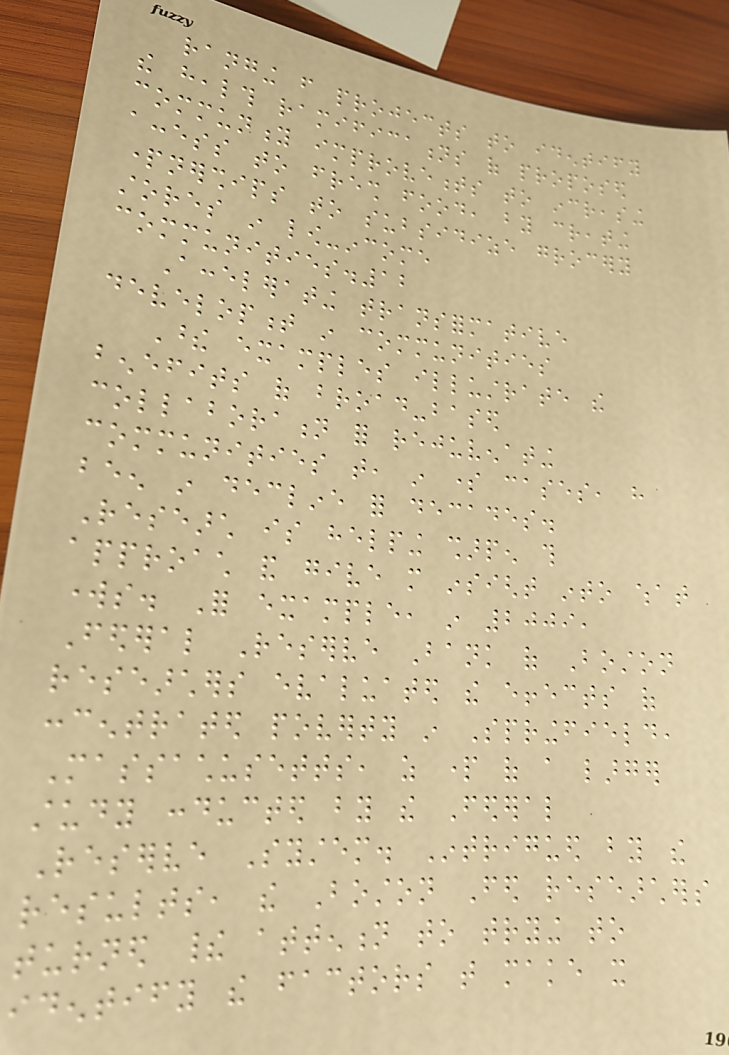ranging from projects to identify
the health ramifications of proposed
community improvements to increasing
access to fresh food, by creating
partnerships to subsidize grocery
stores in low-income
communities.12
Accelerating transformative
development in communities
These examples illustrate the
benefits of broad-based
collaboration for rejuvenating
communities that, in some cases, have
been in decline for decades.
Research is helping sharpen this
approach and give more insight into what
works. For example, in 2009,
Federal Reserve Bank of Boston
researchers evaluated the effects of
concentrated poverty in Springfield,
Massachusetts, as part of a larger
study conducted by the Federal
Reserve System. Intrigued by the
results, the Boston Fed researchers
turned their attention to trying to
identify the factors that make it
